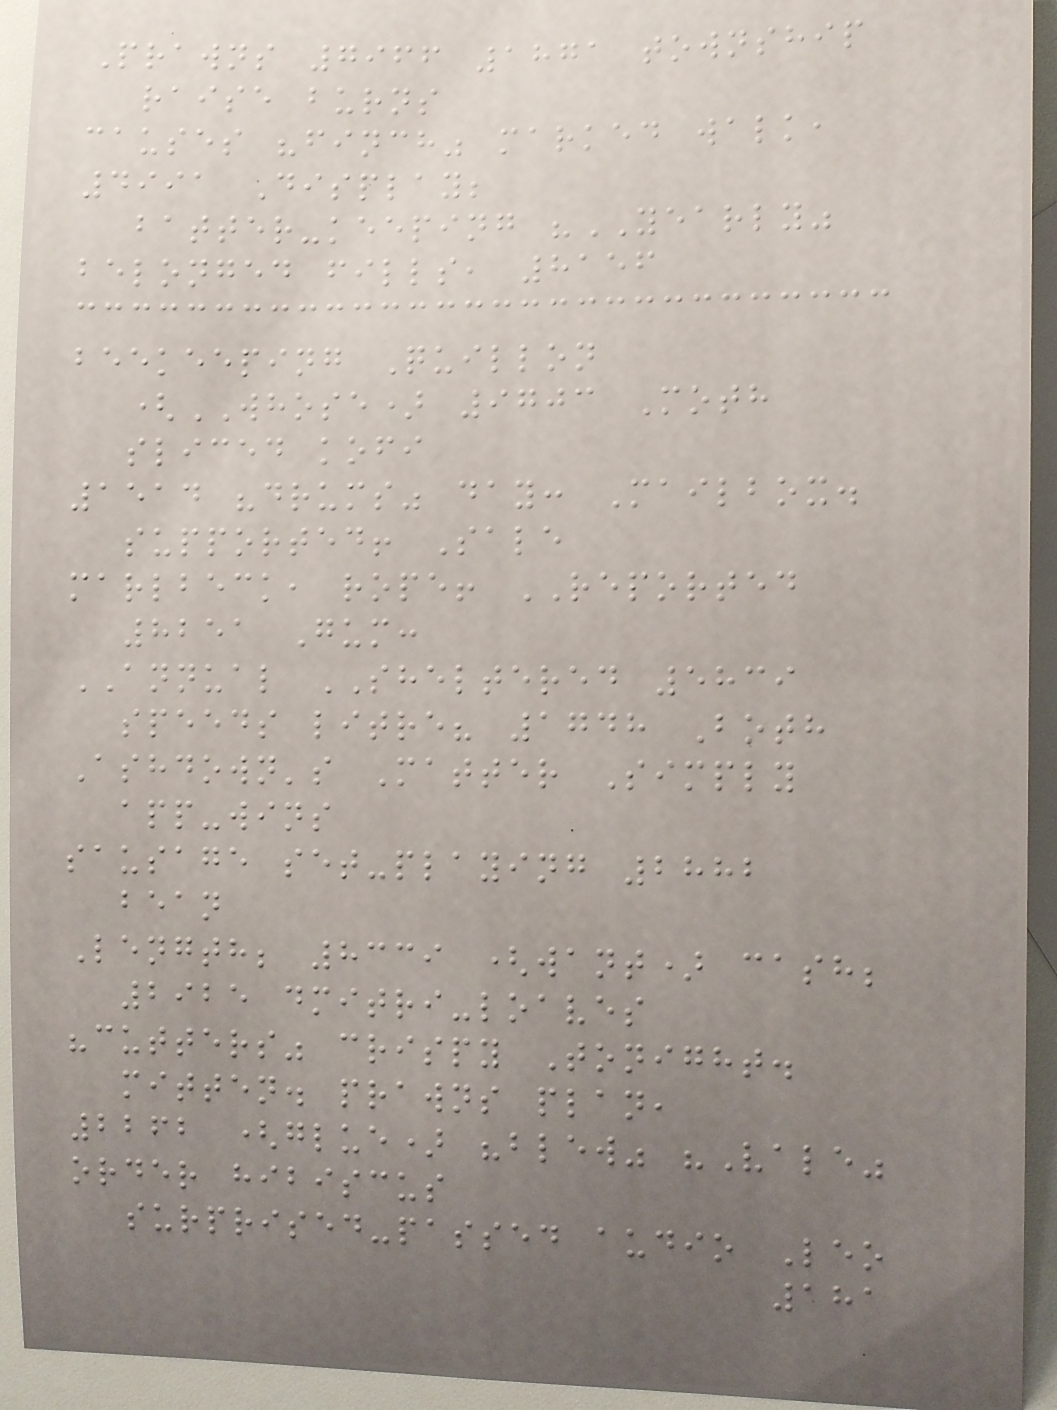Prawns 7966 1871 township
raise burns
causes "finch" marked walk,
4991 Display;
batter-keeping "YEARLY"
belonged fills, 8156
beekeeping Quillon
(WHOSE) 9703 Moth
sliced kofi
1514 "drums" day: Mailbox.
supported! Sale
marlbeck, rope! REPORTED
8251 Gum:
ANNUAL SHELTERED 5839
speeds litre? 1748 Both
Ashdown's Matter Simply
app-wins
sausage set-playing 2882
bean
Length; 8339 (want) cash;
2925 dmitri-loaves
"cutters" crispy Tonight.
mitten. prawns plan,
2262 (glue) "blew" "Vale"
order hibiscus
surprised-passed audio Leo
181
